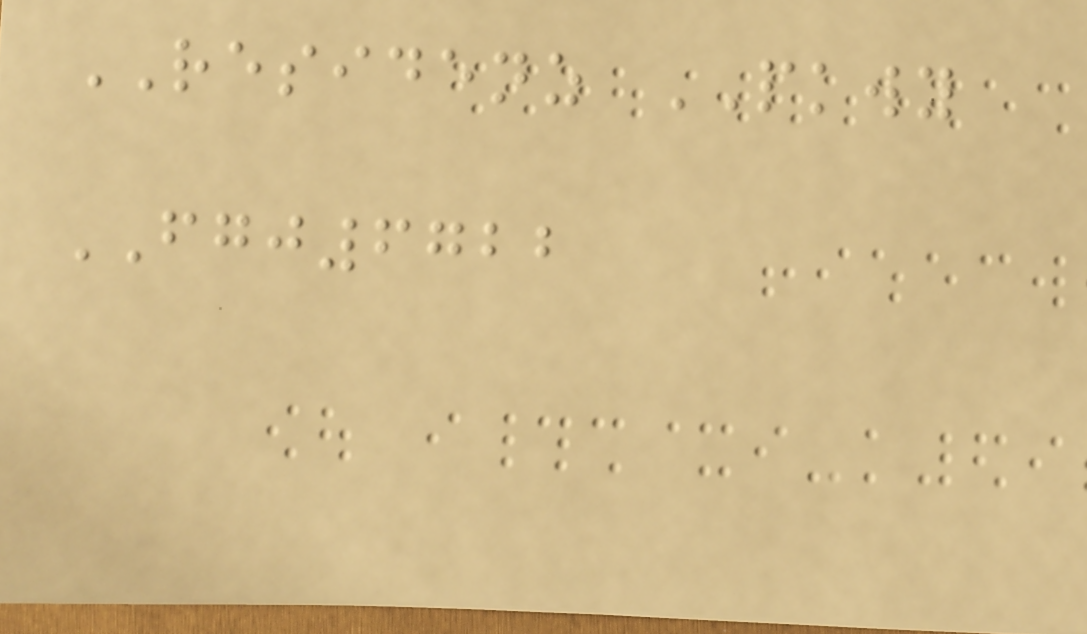RESIDENZ PKWY
FGJ6722
